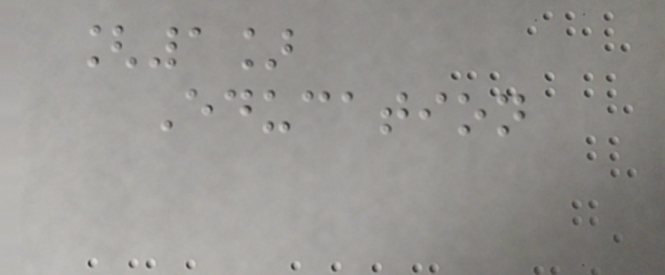[1]
Education
